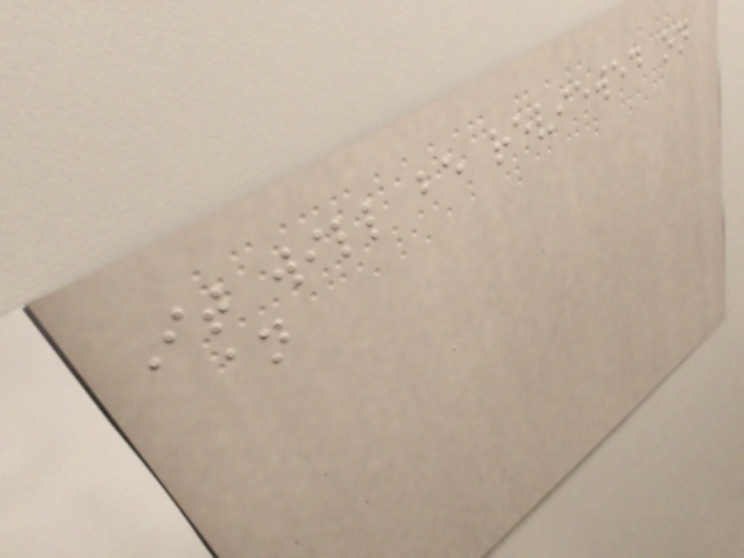It will be reviewed on
an
